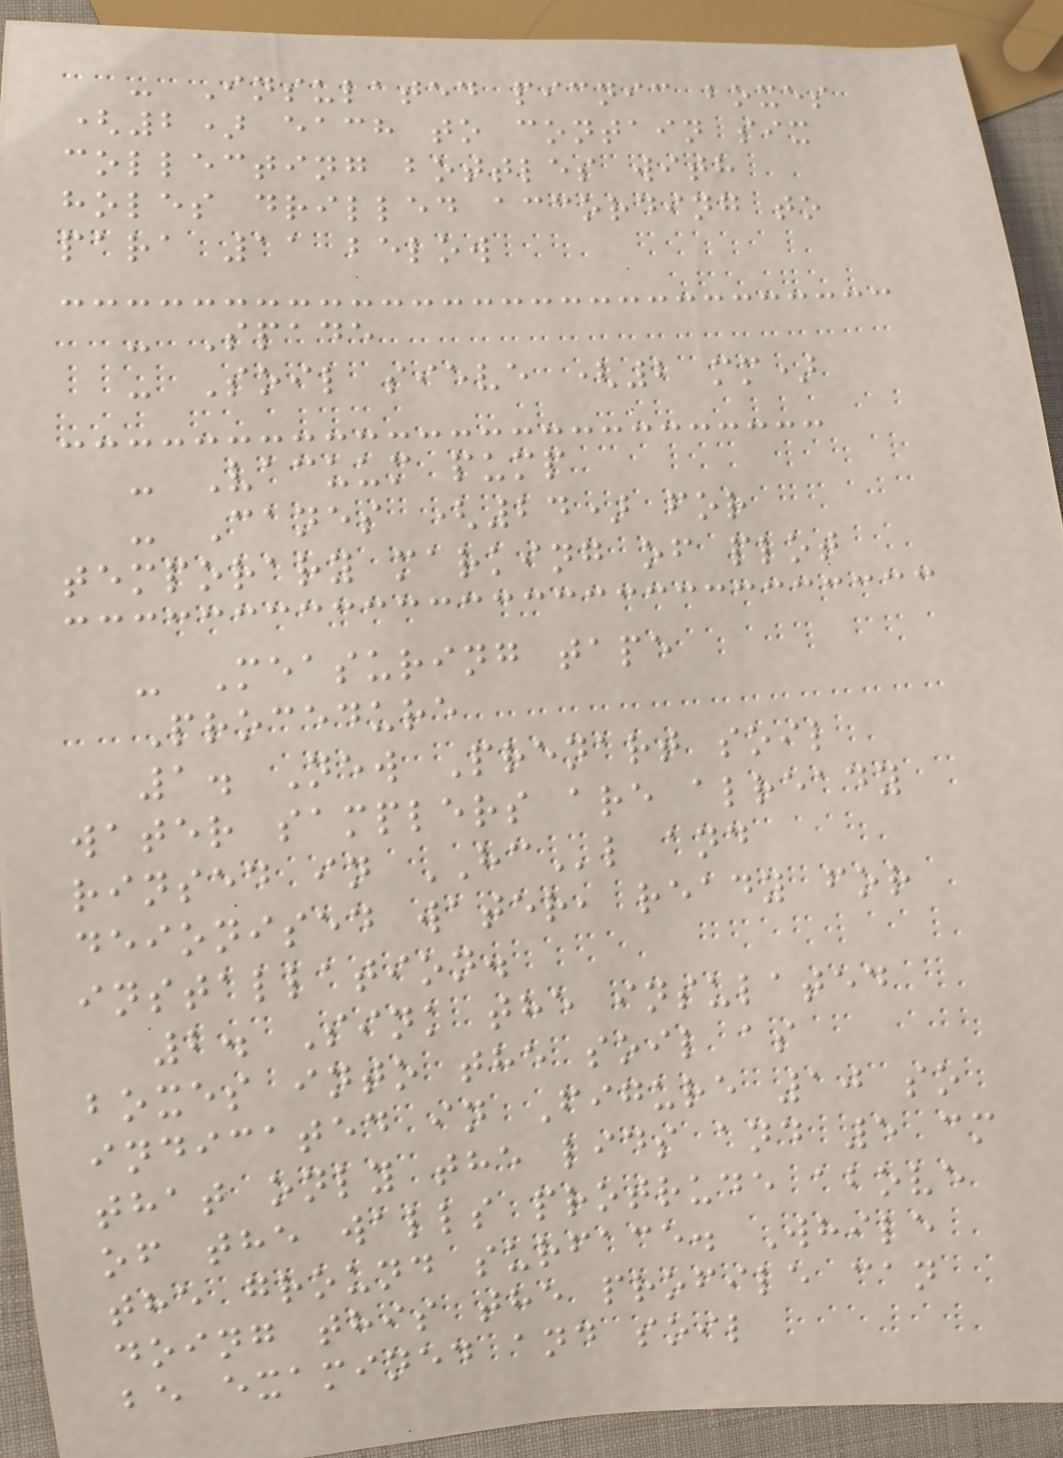- Insulated picnic boxes
(2) each to contain six
collecting bottles with
holes drilled according to
para 11 below
- Spade
- Soil sieve (2 mm)
- Vacuum pump
- Canes (24) for
temporary marking of plot
- Measuring tape
Procedure
1. New Prenart soil
water samplers are already
rinsed in HCl and
deionised water, ready for
installation.
2. Sink the insulated
boxes into the soil as
indicated in Figure 10 so
that only the lids and 5 cm
of the walls protrude above
the ground surface. While
doing this the profile can
be examined and soil
